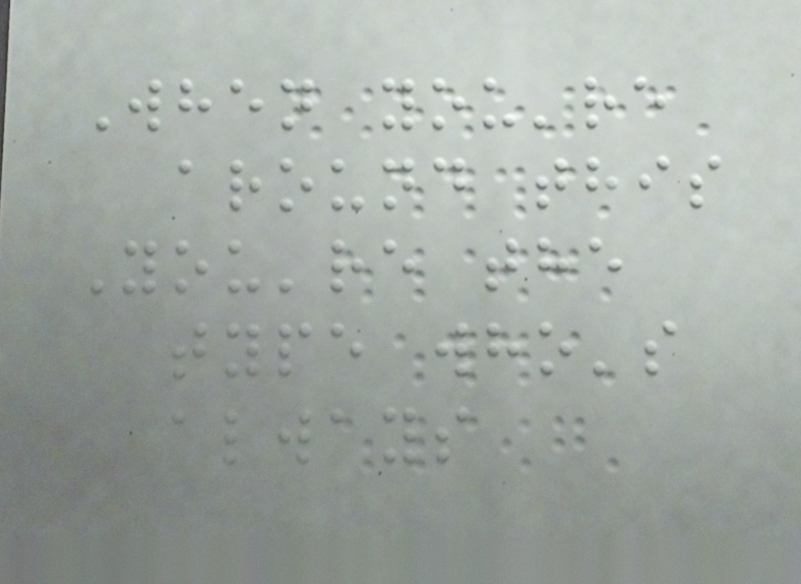When you're
around this
You're the
type who's
always
